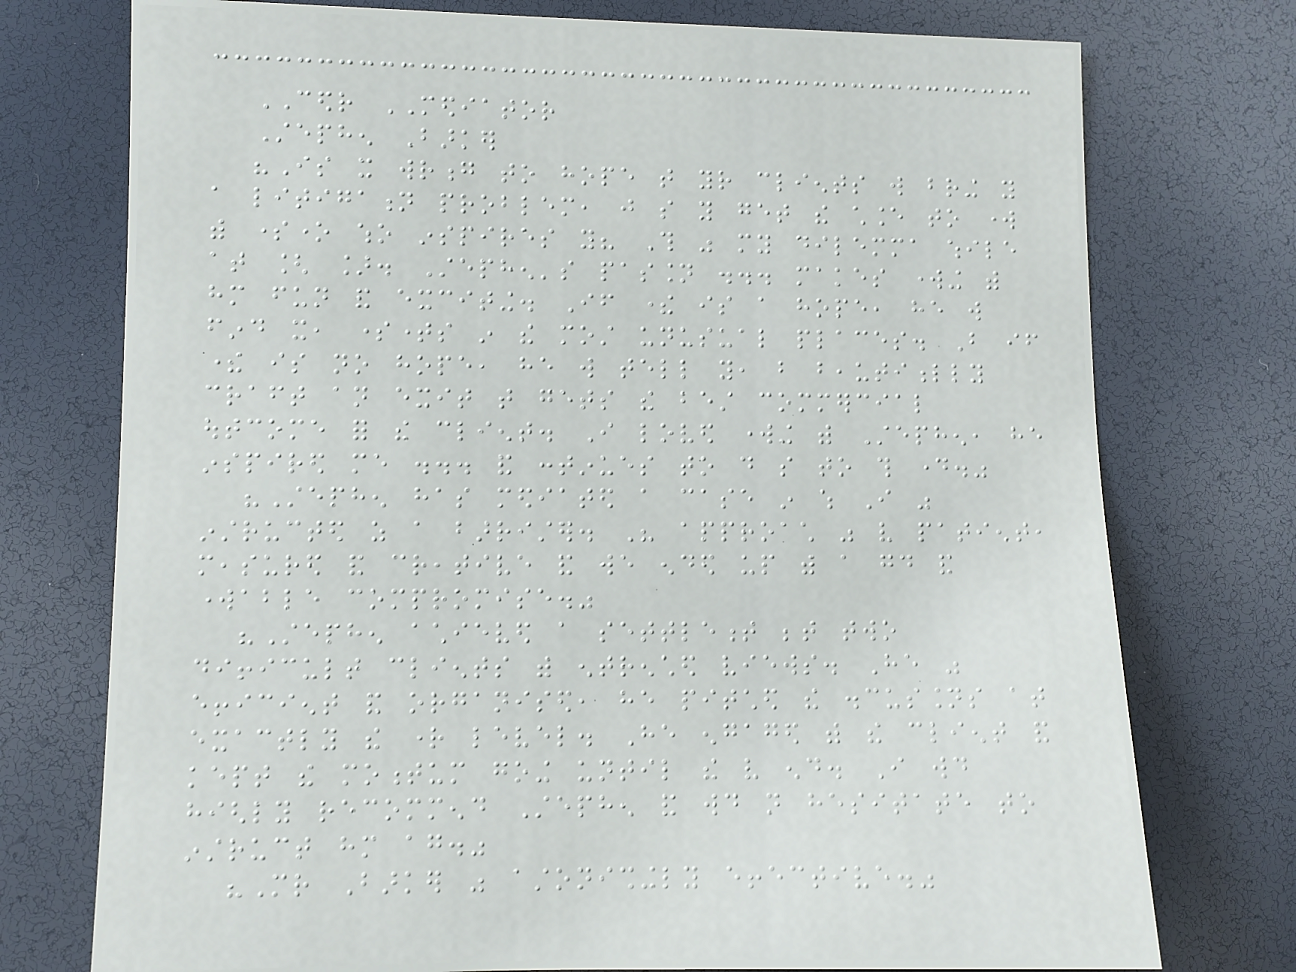CEDR MEDIATOR
Stephen Barker
"Is it wrong to hope that your clients will bring you
a litigation problem, just so you get the chance to work
with someone who inspires you? This was my dilemma while
at [ ]. Stephen's passion ... makes working with
him fun and exciting. If there is a hope, he will
find it, sometimes in the most unusual places. But if
there is no hope, he will tell you, but beautifully
craft an exit that gets the best commercial
outcome for the client. I loved working with Stephen, he
inspired me ... and continues to do so to this day."
"Stephen has mediated a case in which I was
instructed as a barrister. His approach was very patient,
measured and creative and we ended up with a good and
workable compromise."
"Stephen achieved a settlement between two
difficult clients with entrenched views. He was
efficient and organised, he pitched the discussions at
exactly the right level. He engaged with the client and
kept the momentum going until the very end. I would
highly recommend Stephen and would not hesitate to
instruct him again."
"Mr Barker was astonishingly effective."
